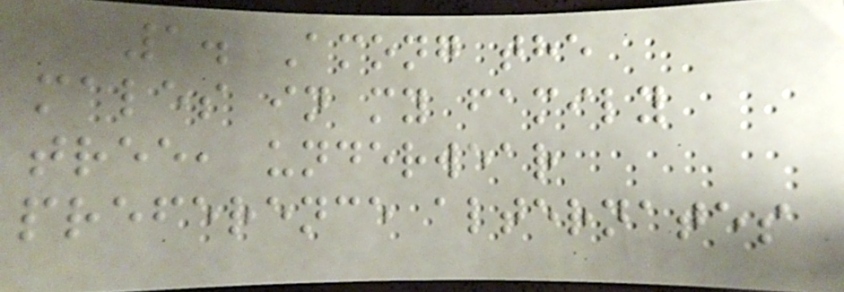1. Among the
males in my family
tree, underwear
preference alternates
